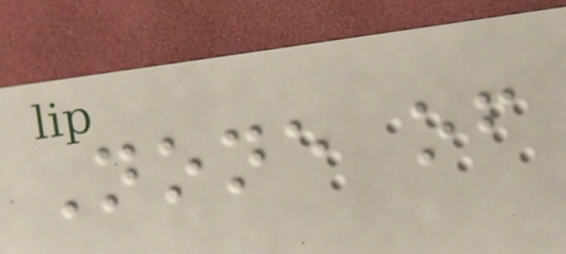None of
